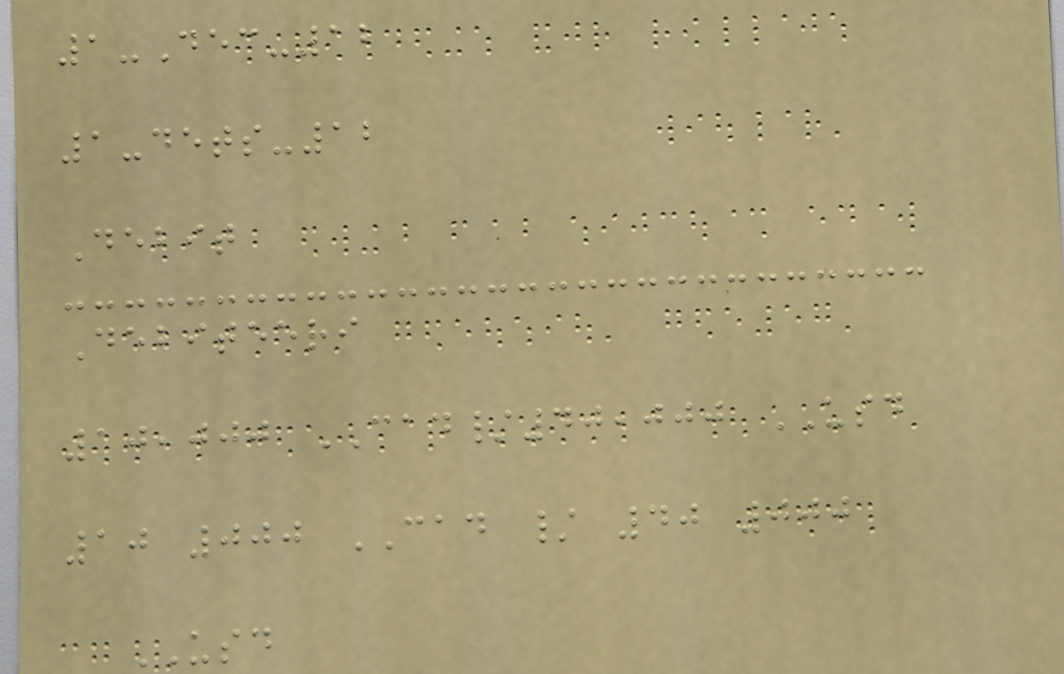1-Dec-12
1-dets-12
Debit
Debiteeri
10,000 CAD/40,000 USD
10 000 CAD / 40 000
USD
